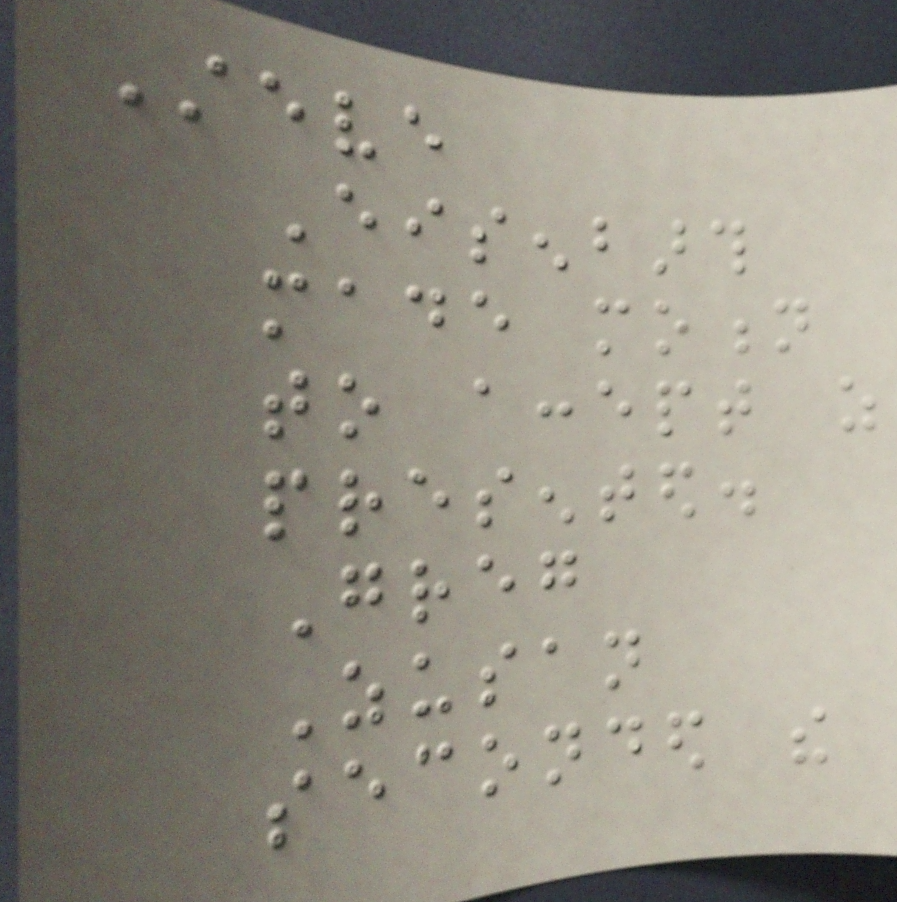Steve
Eisenbarth
made motion
to accept as
presented.
Greg
Zusan
seconded the
